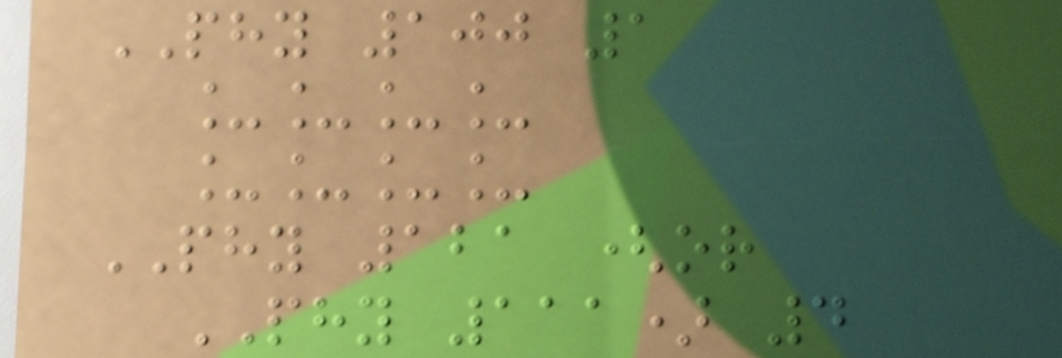PHY 100 1
____
____
PHY 121 (or
PHY 111) 4
